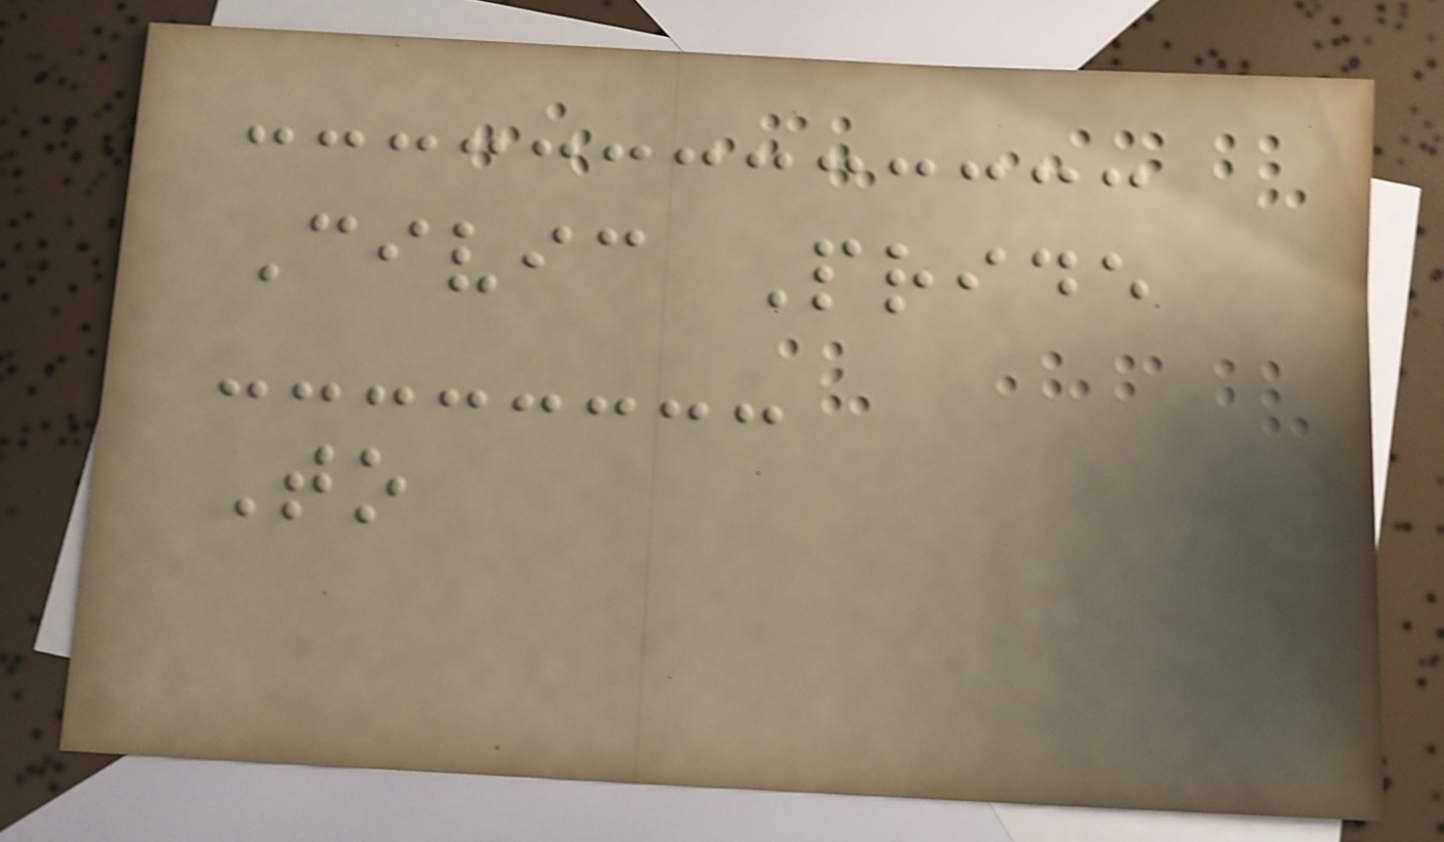Civic Pride
To
